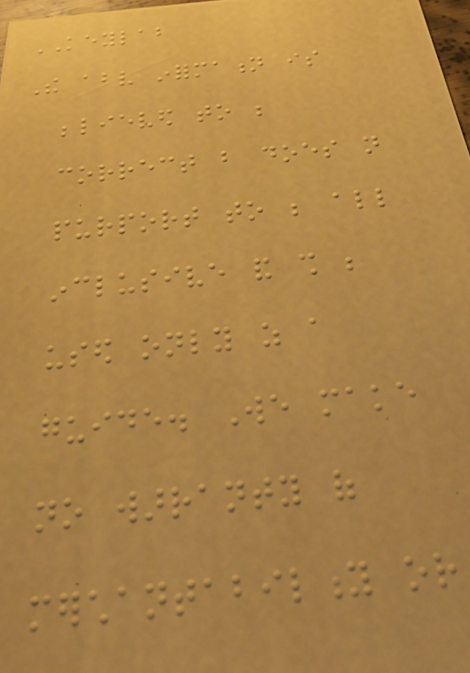KEYLAB
The above information is
believed to be
correct but does not
purport to be all
inclusive and shall be
used only as a
guide. We make
no warranty of
merchantability or
